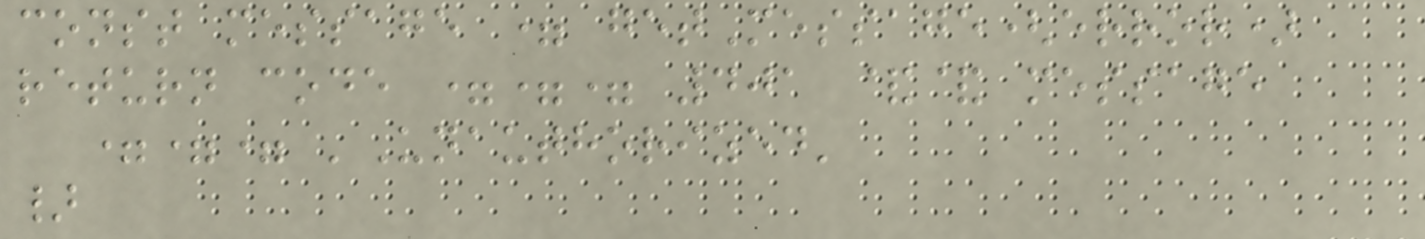const message = getMessage(error)
return code === 401 && message
=== 'Unauthorized'
}
